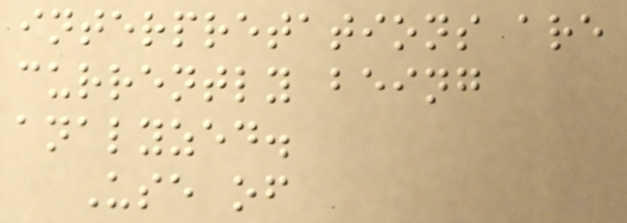interpretations are
currently being
analyzed.
Use of
